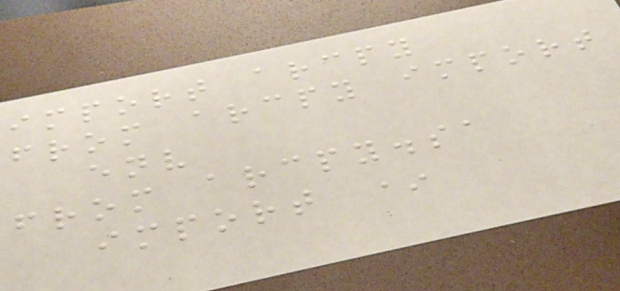import arcpy
from arcpy import
env
from arcpy.sa
import *
